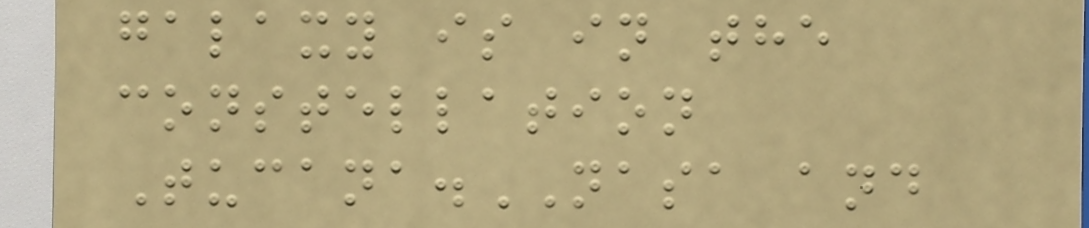galaxy is in the
constellation
Tucana.NASA and
